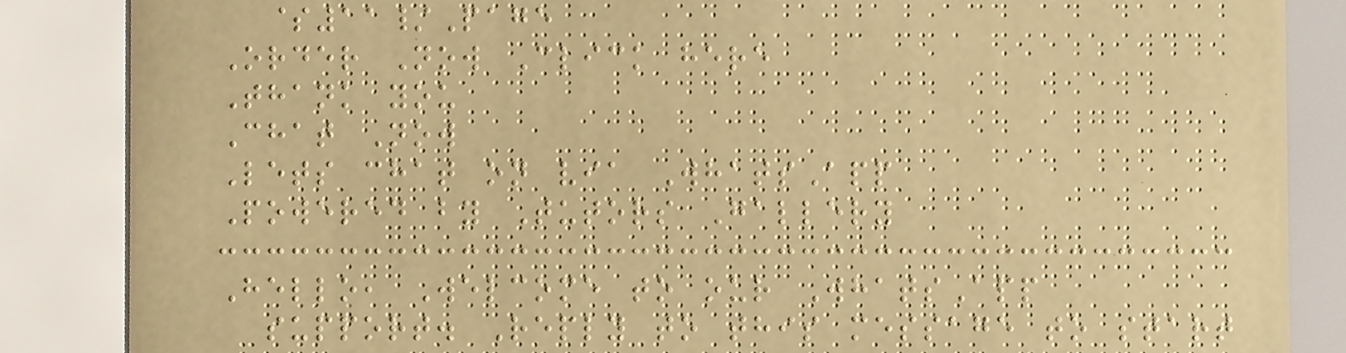$11/Page
Order Now Click here
Thank you
Chat Now
Lets chat on via WhatsApp
Powered by Tutors Gallery
Hello, Welcome to our WhatsApp
support. Reply to this message to start
